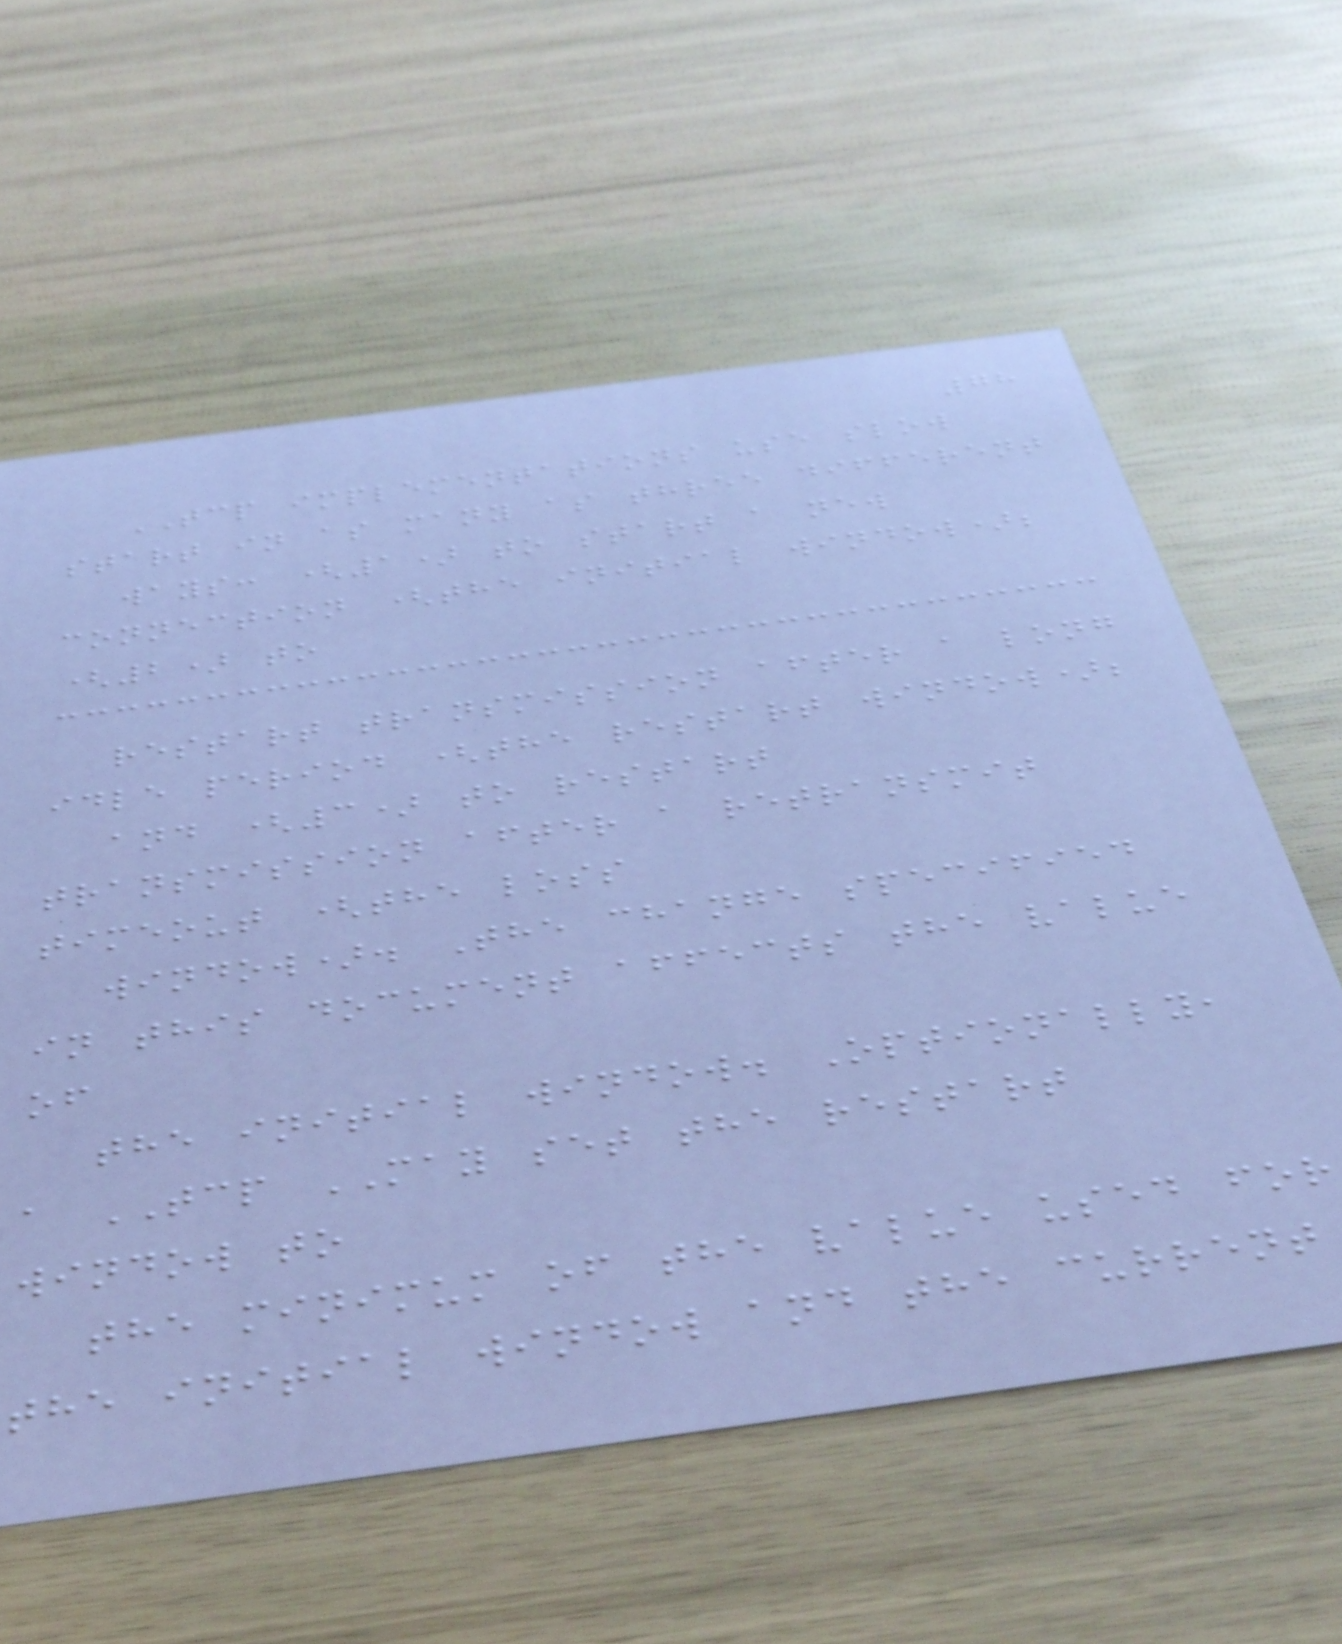78
TCP implementations use slow
start in as many as three different
ways: (1) to start a new
connection (the initial window);
(2) to
restart transmission after a long
idle period (the restart window);
and (3) to restart
transmission after a retransmit
timeout (the loss
window). The change specified
in this document affects the value
of
the initial window. Optionally,
a TCP MAY set the restart
window to
the minimum of the value used for
the initial window and the current
